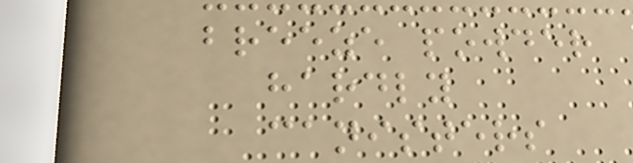breeze powder
hardly
canisters
